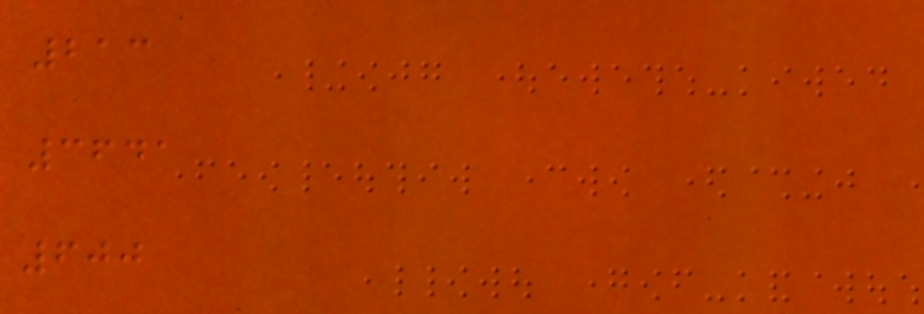213
3641
600
